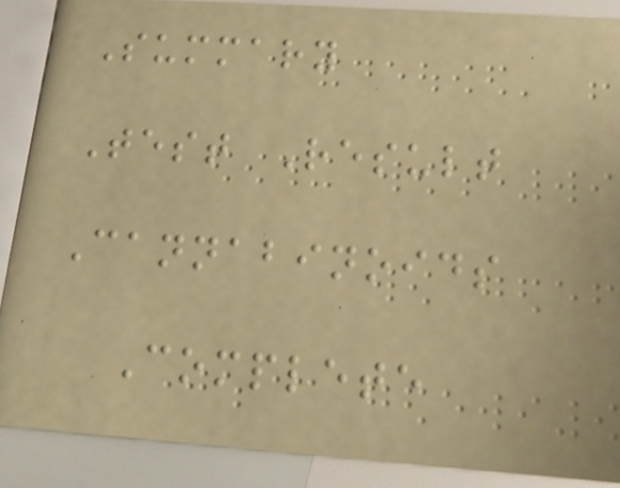Summary
Test Result
Cannabinoids
Complete
